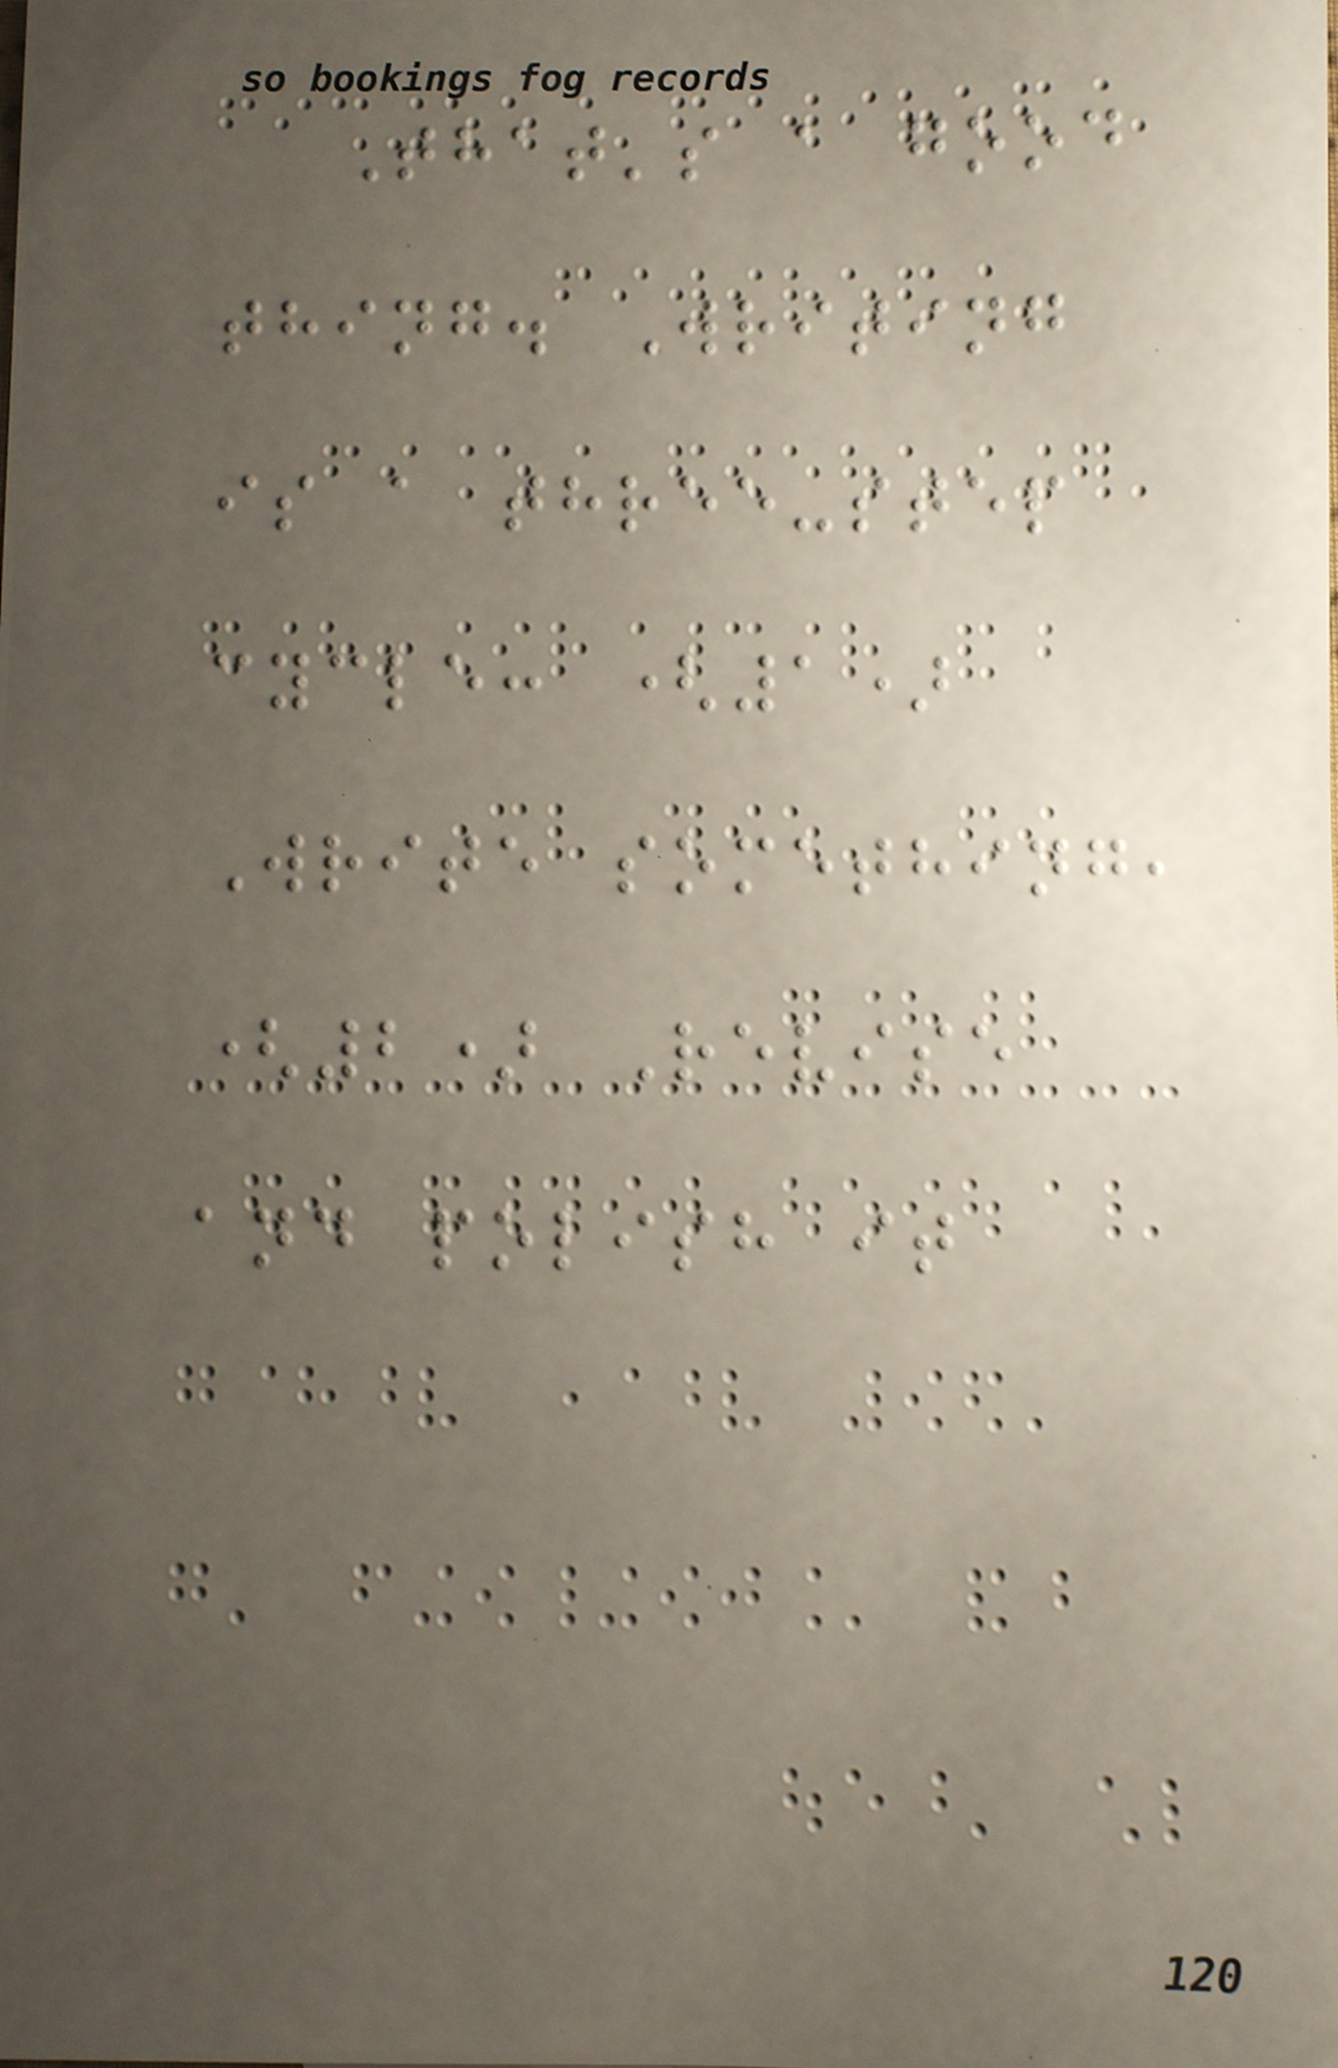That's a good
thing. Writing
is a three-step
cycle: (1)
Write something,
(2) Revise
and polish it
